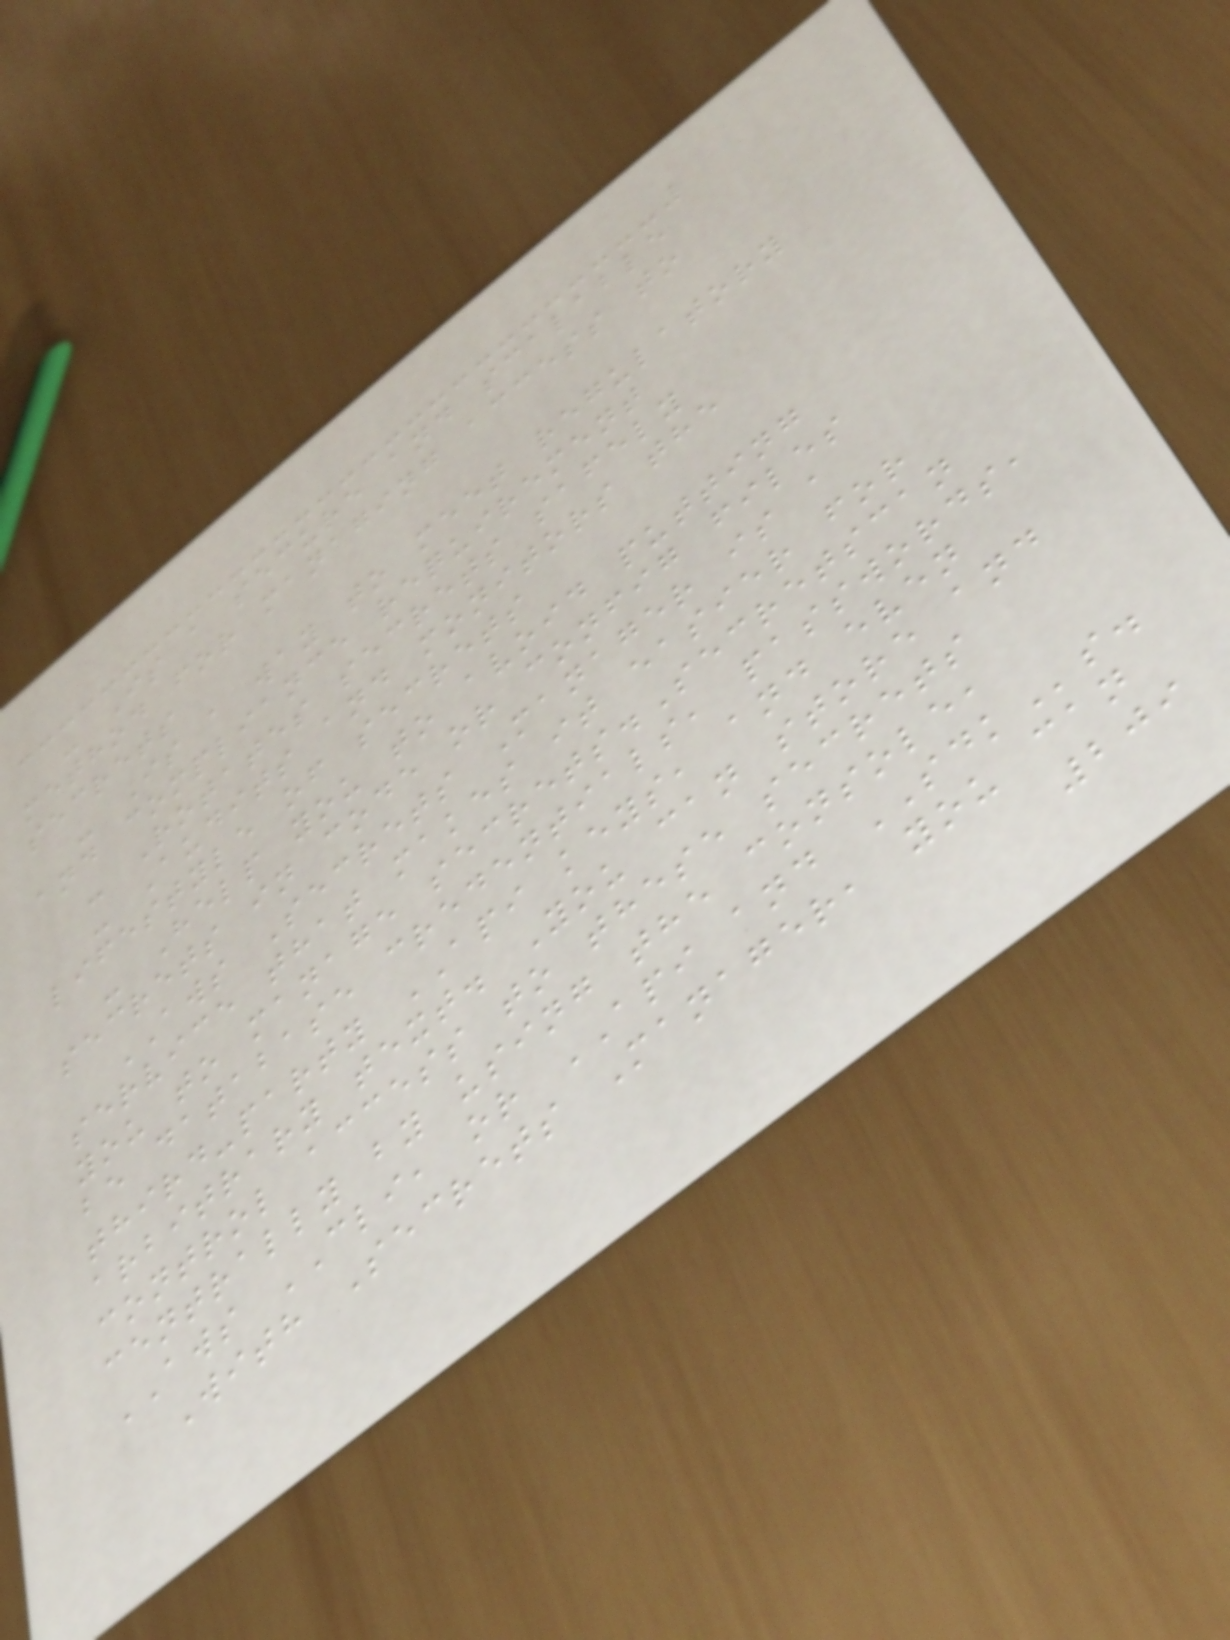- Is a secure and scalable
method for managing access to
secrets
- Is a way to meet regulatory
and compliance requirement
- Rotates secrets safely
- Audits and monitors the
lifestyle of secrets
- Help you to avoid putting
secrets in code or config files
AWS Secrets Manager is a
service that makes it easier for
you to manage secrets.Secretscan
be database credentials, passwords,
third-party API keys, and even
arbitrary text. You can store and
control access to these secrets
centrally by using the console,
AWS CLI, or API and SDKs.
With Secrets Manager, you can
209
